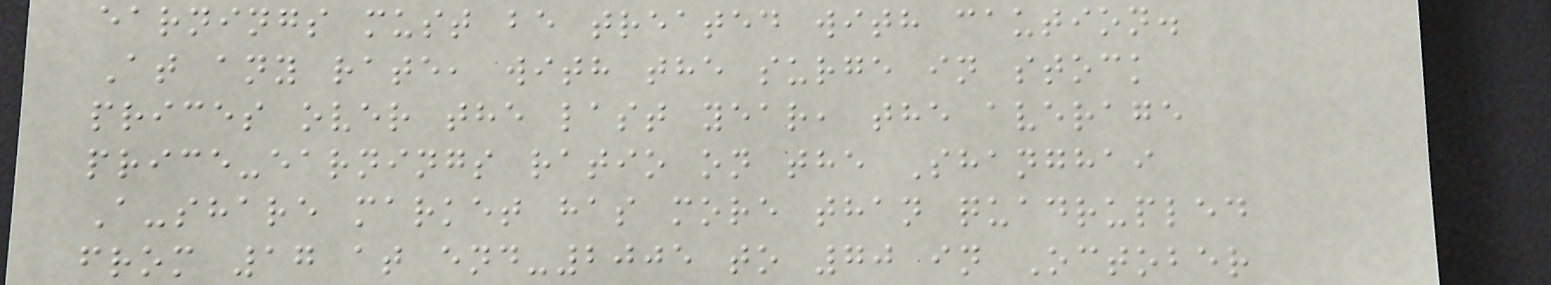earnings must be treated with caution.
At any rate, with the surge in stock
prices over the last year, the average
price-earnings ratio on the Shanghai
A-share market has more than quadrupled
from 17 at end-2005 to 70 in October
